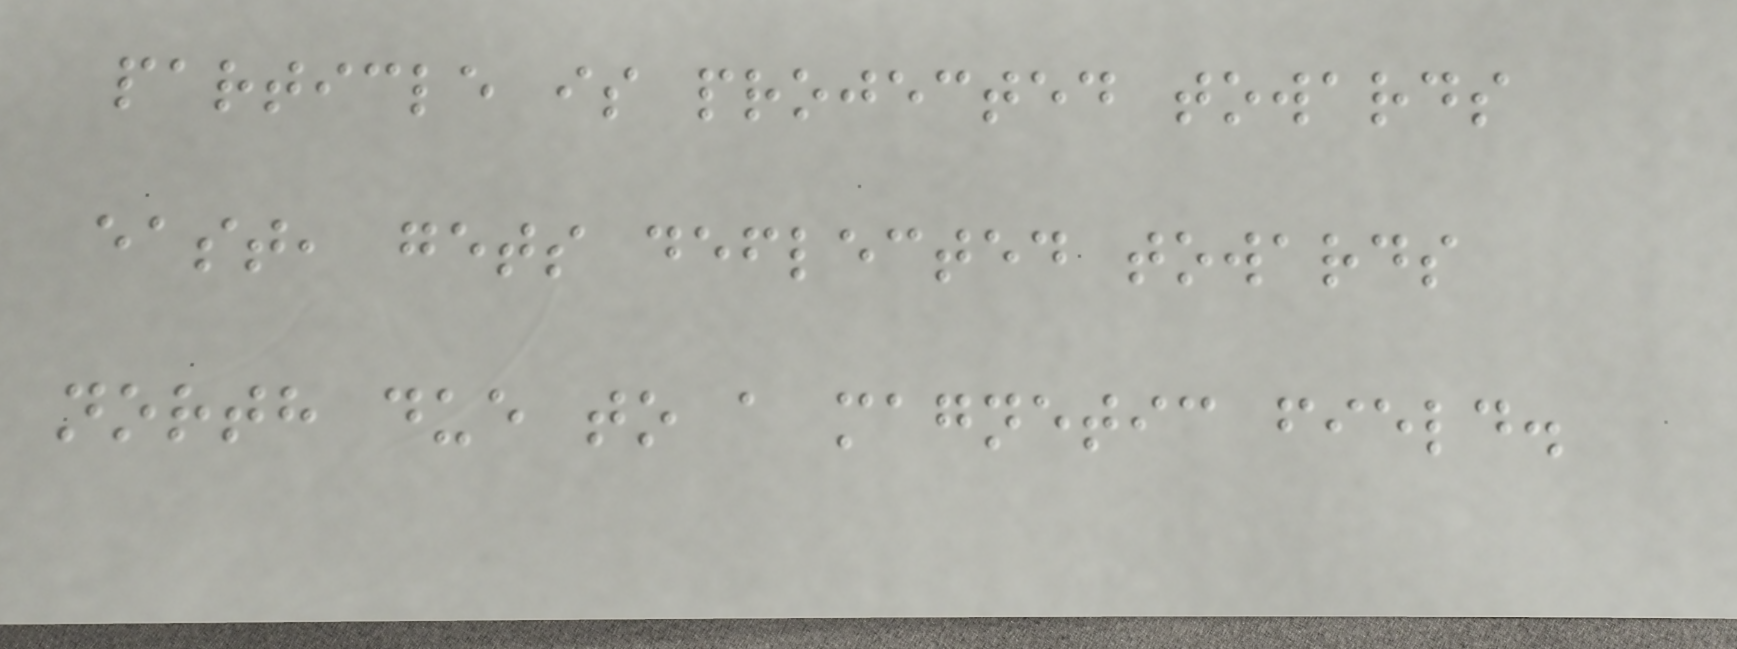particle is projected towards
east, gets deflected towards
north due to a magnetic field.
